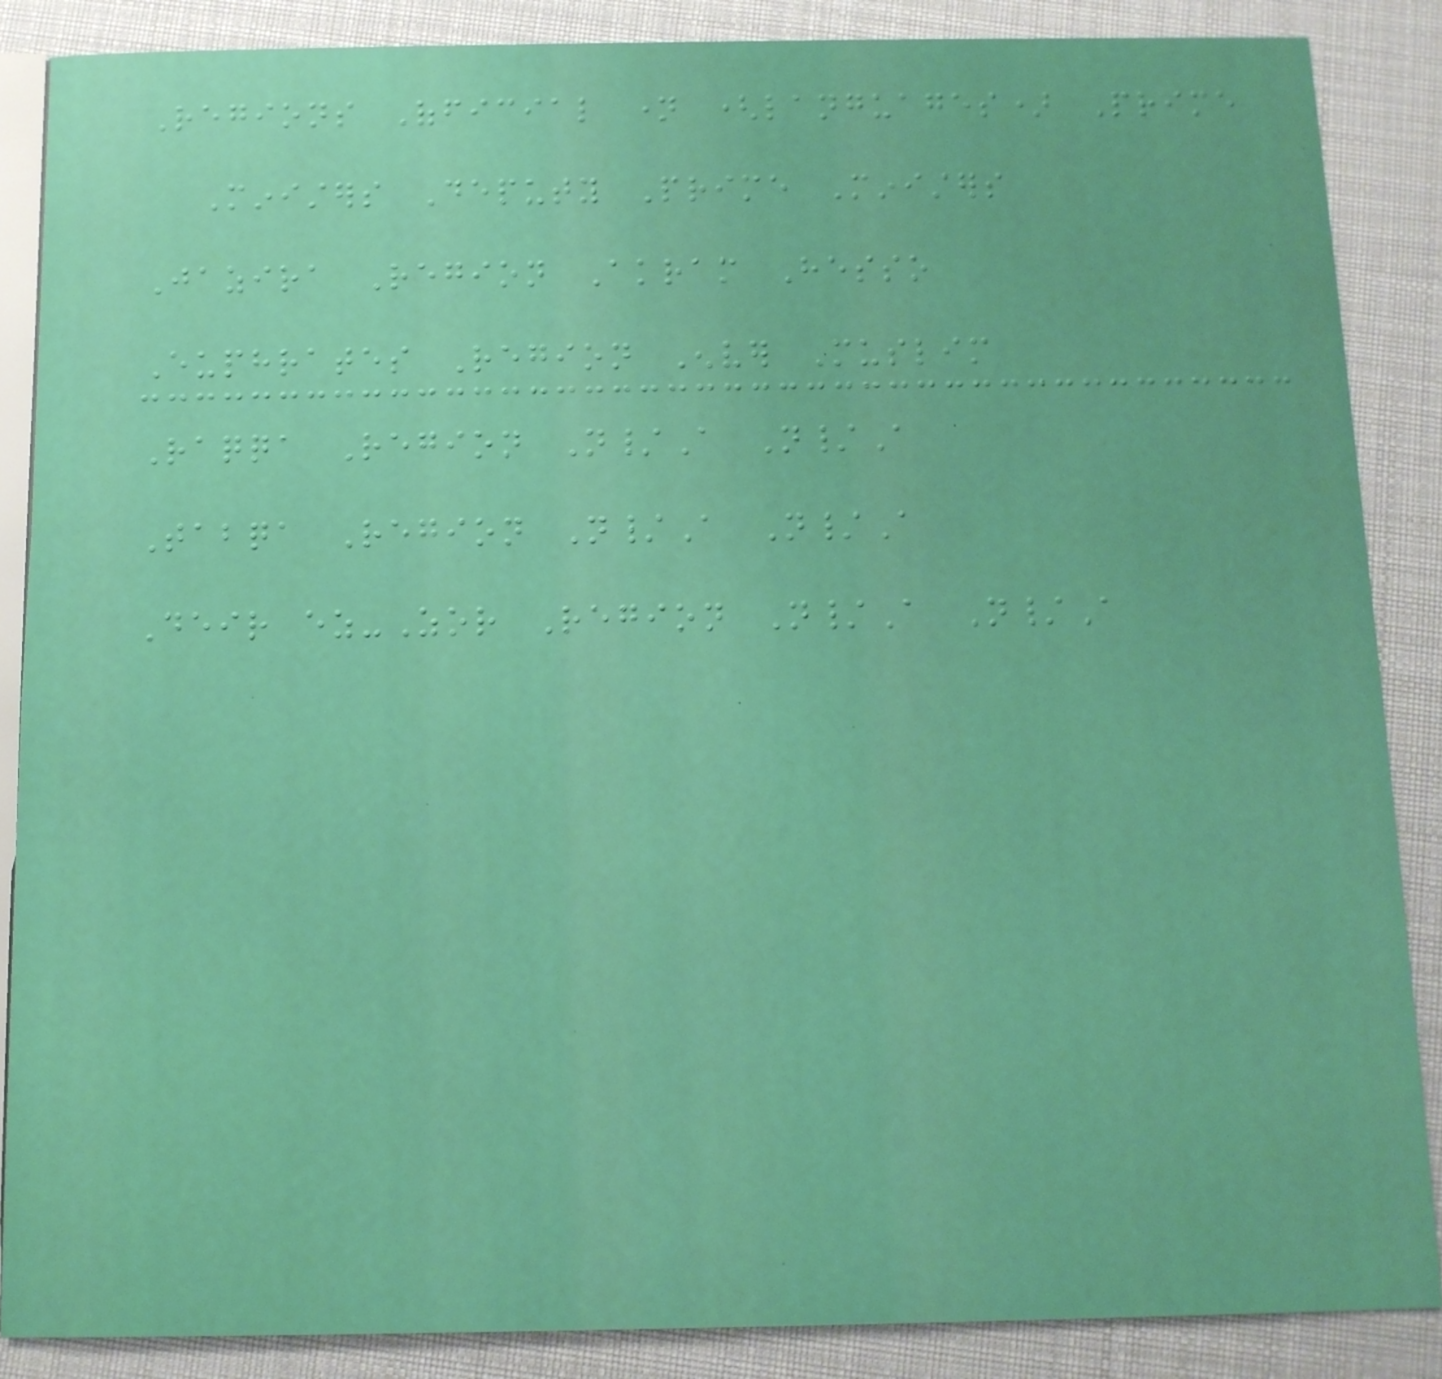Regions Official name (languages) Prime
Ministers Deputy Prime Ministers
Jazira Region Akram Hesso
Euphrates Region Enver Muslim
Raqqa Region N/A N/A
Tabqa Region N/A N/A
Deir ez-Zor Region N/A N/A
